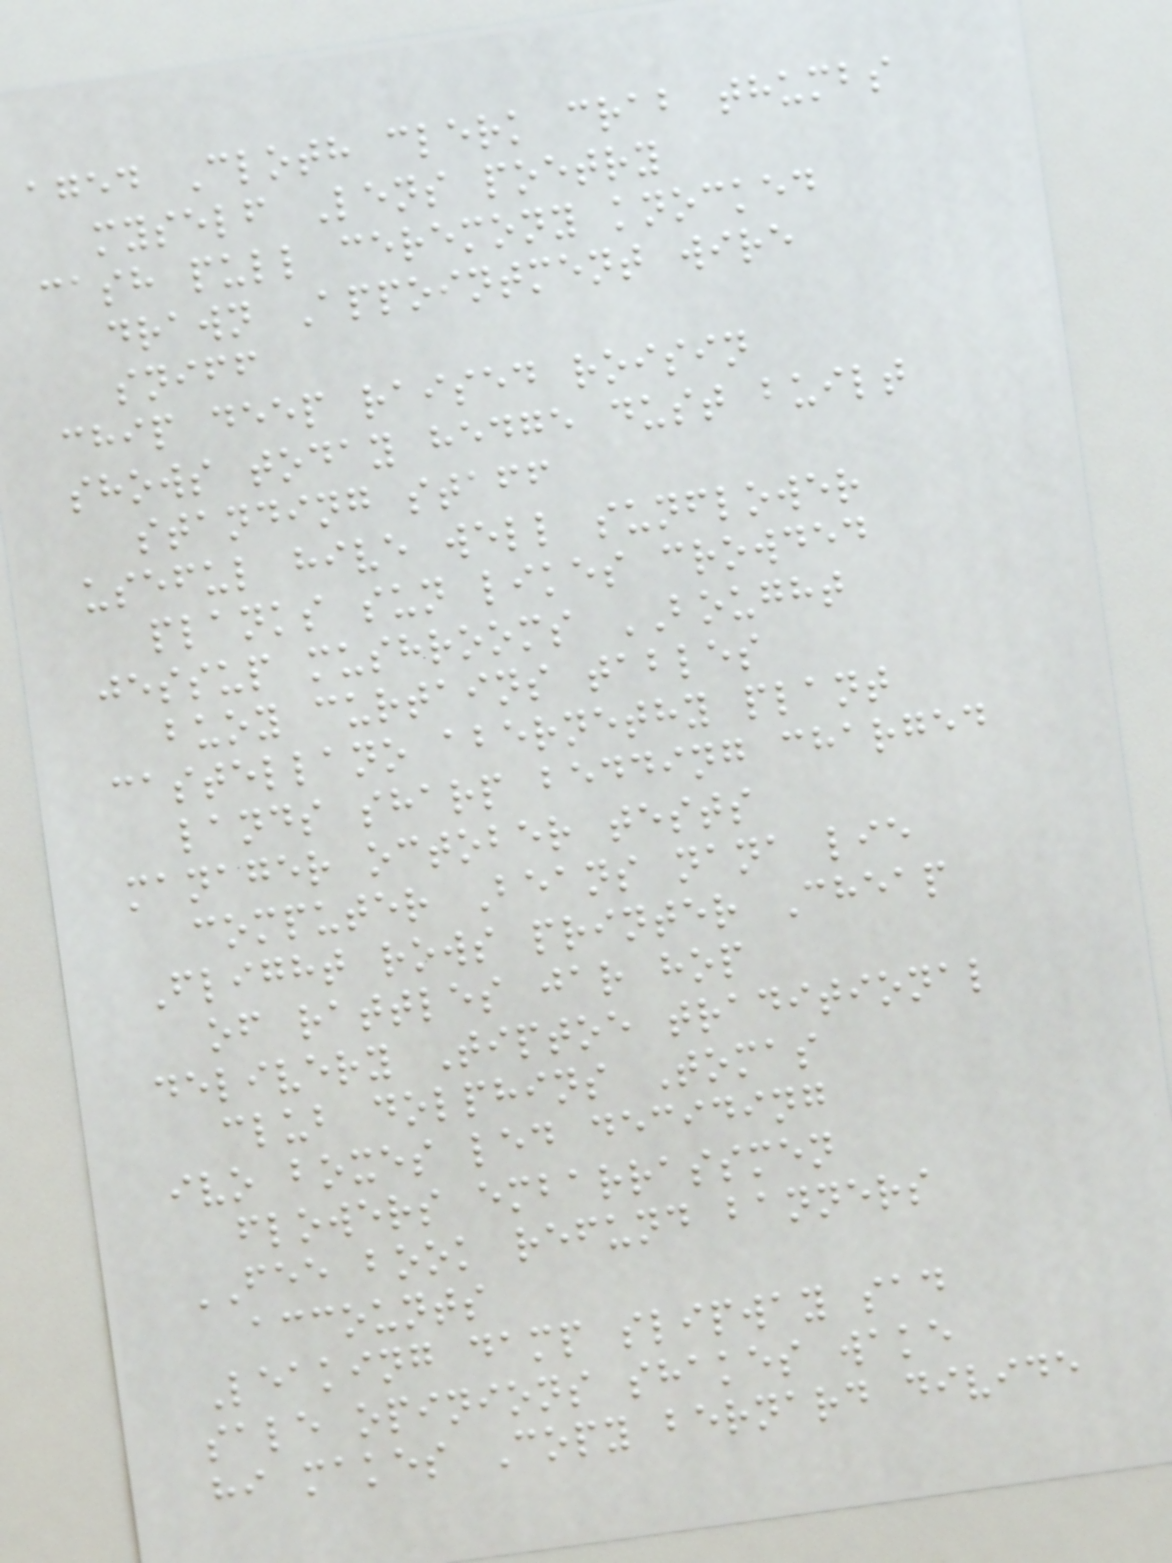aged Cloth clerk crab thumbs
myself Lens poetry
cash pull ceremony knocked
drawn Appointment wire
sniff
chip deep raised roisin
shows today hedge dust built
standing staff
useful hive well sunflower
planks sun likes crowded
jessup mushrooms BOUGHT
buoy curtains tables
castellano abernethy plant
lands sharp bedding charged
manager october tests
computer Beans nana lie
Flight rows printer Cheap
of rattles jar hop
delivery Tiptoe traditional
club dolphins Tomas
ivo boxes led deciding
flowers embarrassmen
FEE book refund banners
accounts
Leaking damp slipway sad
sale opinions shakes wake
hi makes Copy bernard divide
